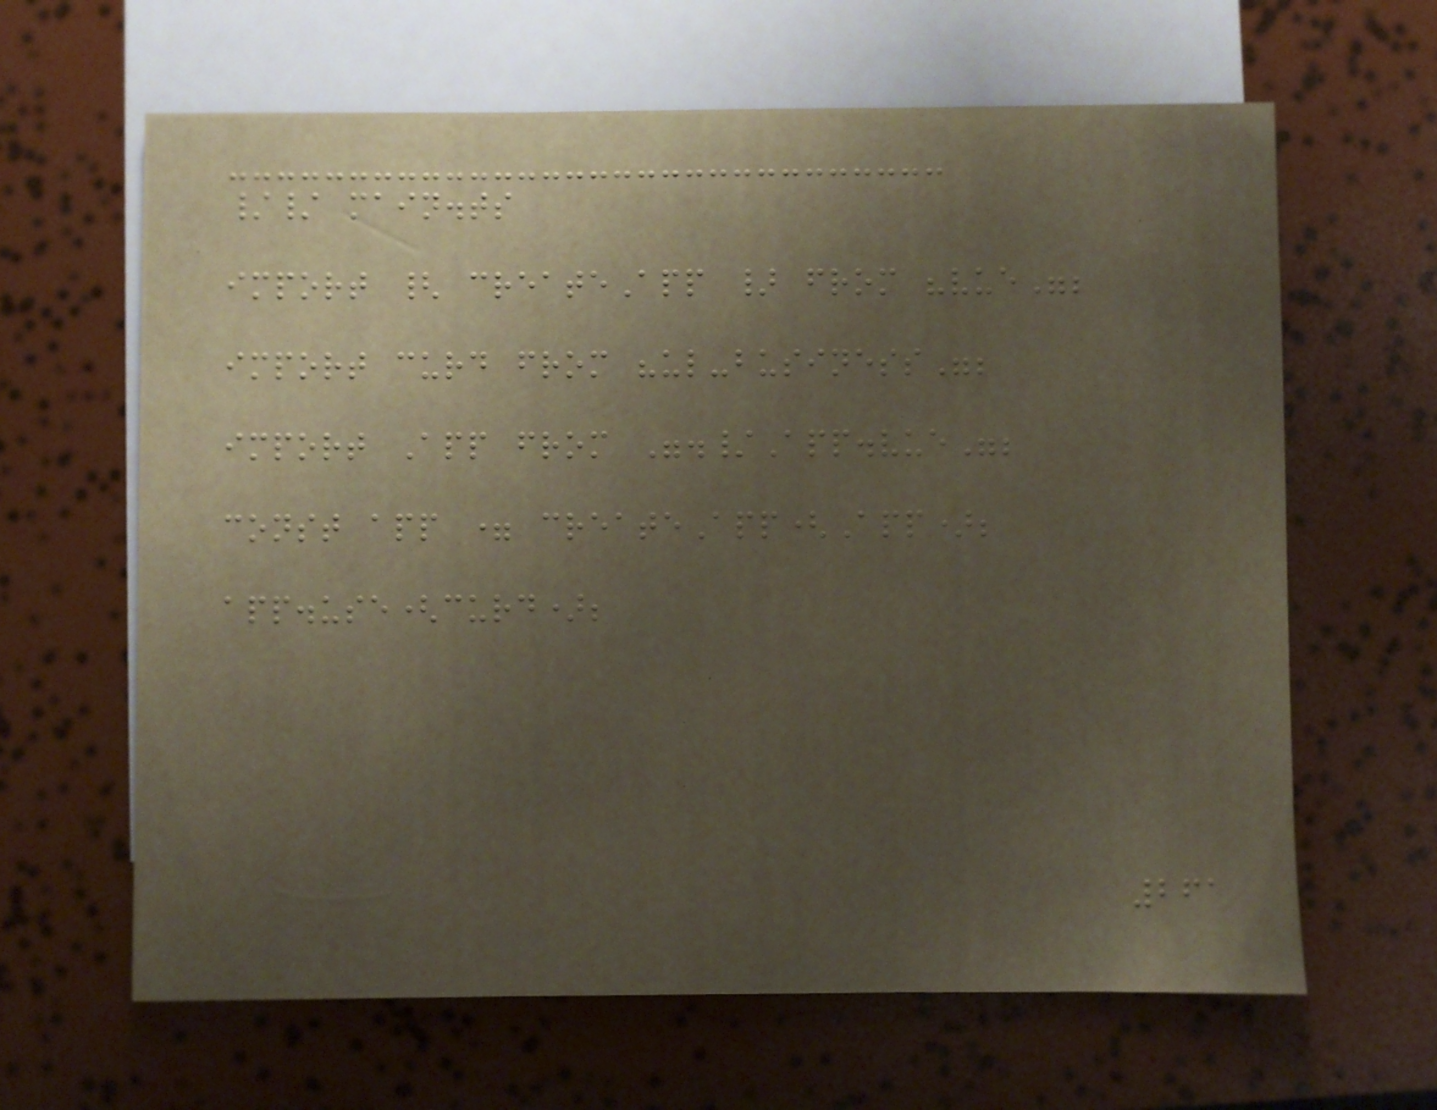// main.ts
import { createApp } from "vue";
import curd from "ul-business";
import App from "./App.vue";
const app = createApp(App);
app.use(curd);
261
